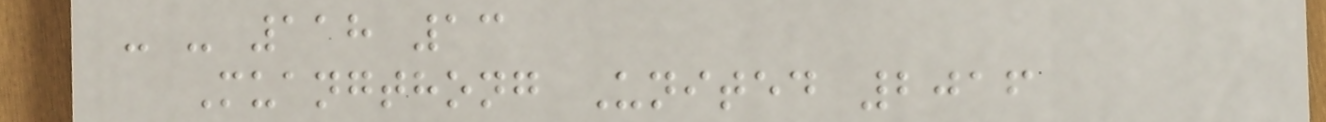- - 118 13
Muangthong United 2016
